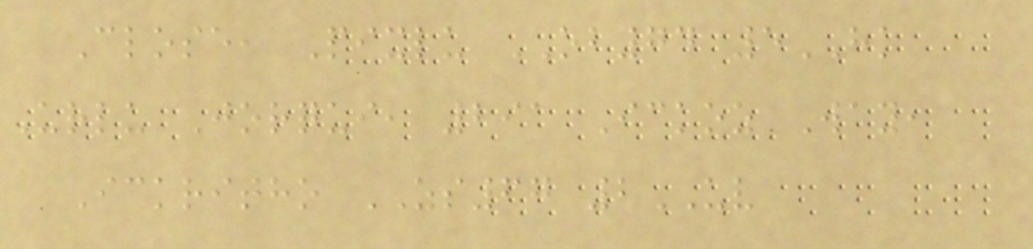Close, Pixlu OB74 5HK
Urlu Jorqui, 291 Ickoz Way,
Ickritho ZS67 2UV
